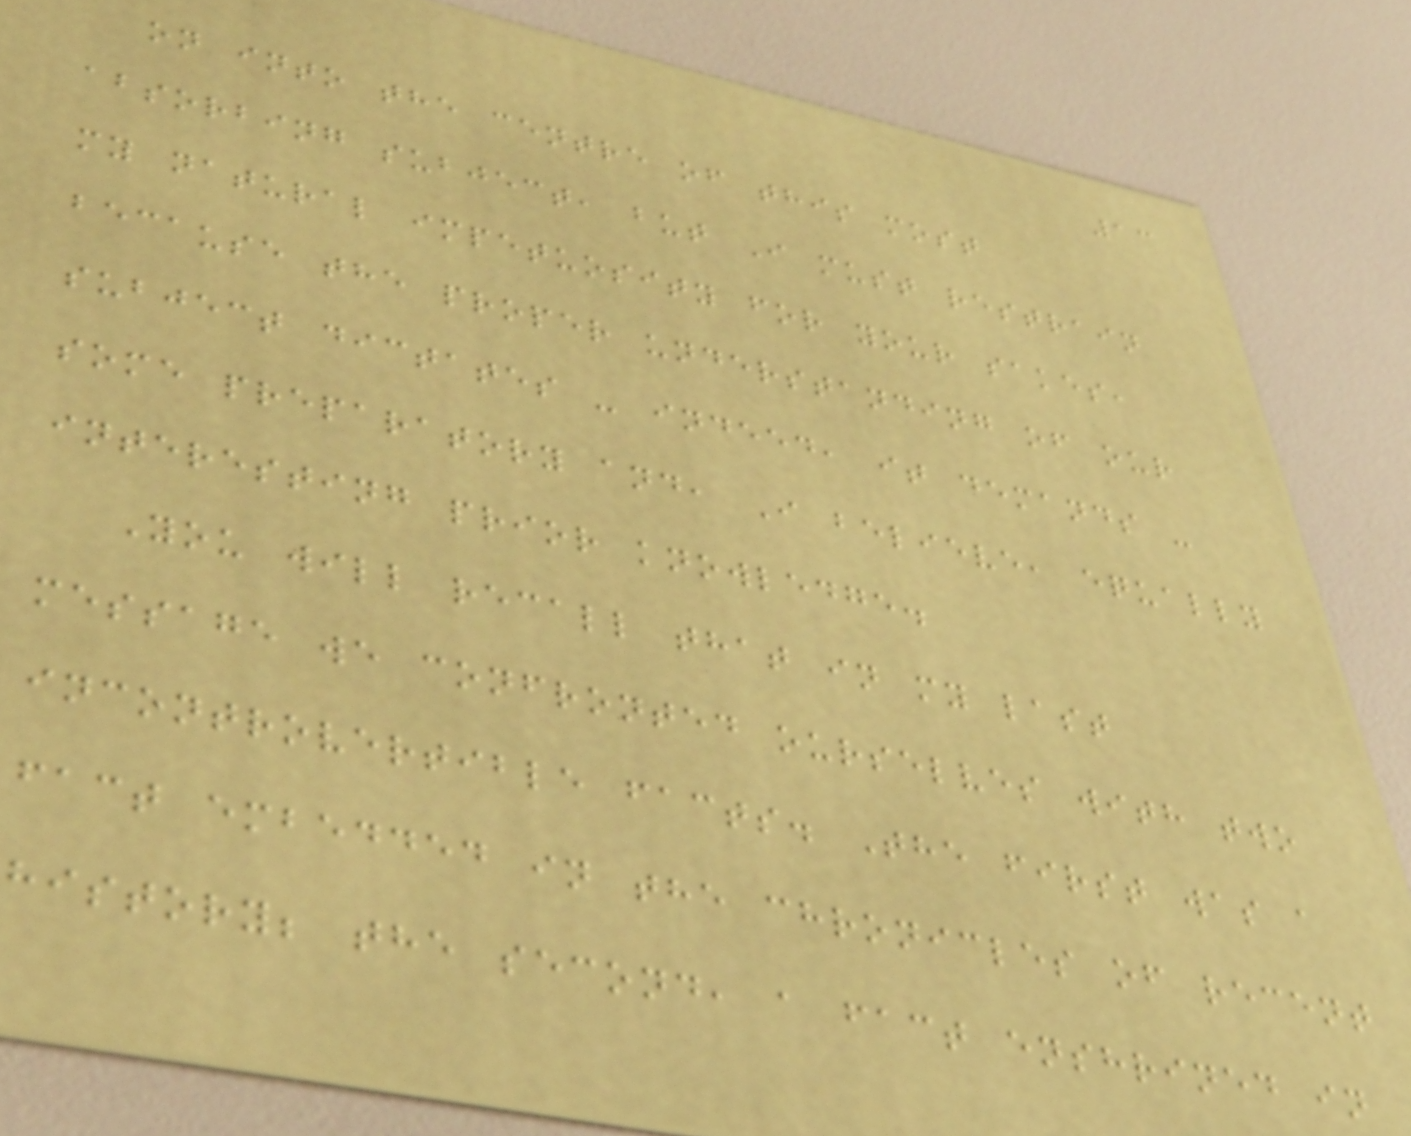13
on into the centre of this most
absorbing subject, but I must restrain
my natural impetuosity for your sakes,
because the proper understanding of our
subject dictates - indeed, it demands -
some preparatory and, I believe, equally
interesting prior knowledge.
You will recall that in my last
message we confronted ourselves with two
incontrovertible facts. The first was a
fact embedded in the chronicles of recent
history; the second, a fact enshrined in
